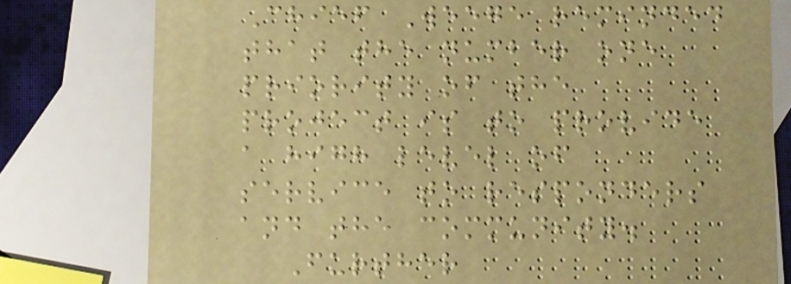Chief Weege reminded
that the number one
priority of the
project is to provide
a high level of
service to responders
and the community.
Further
